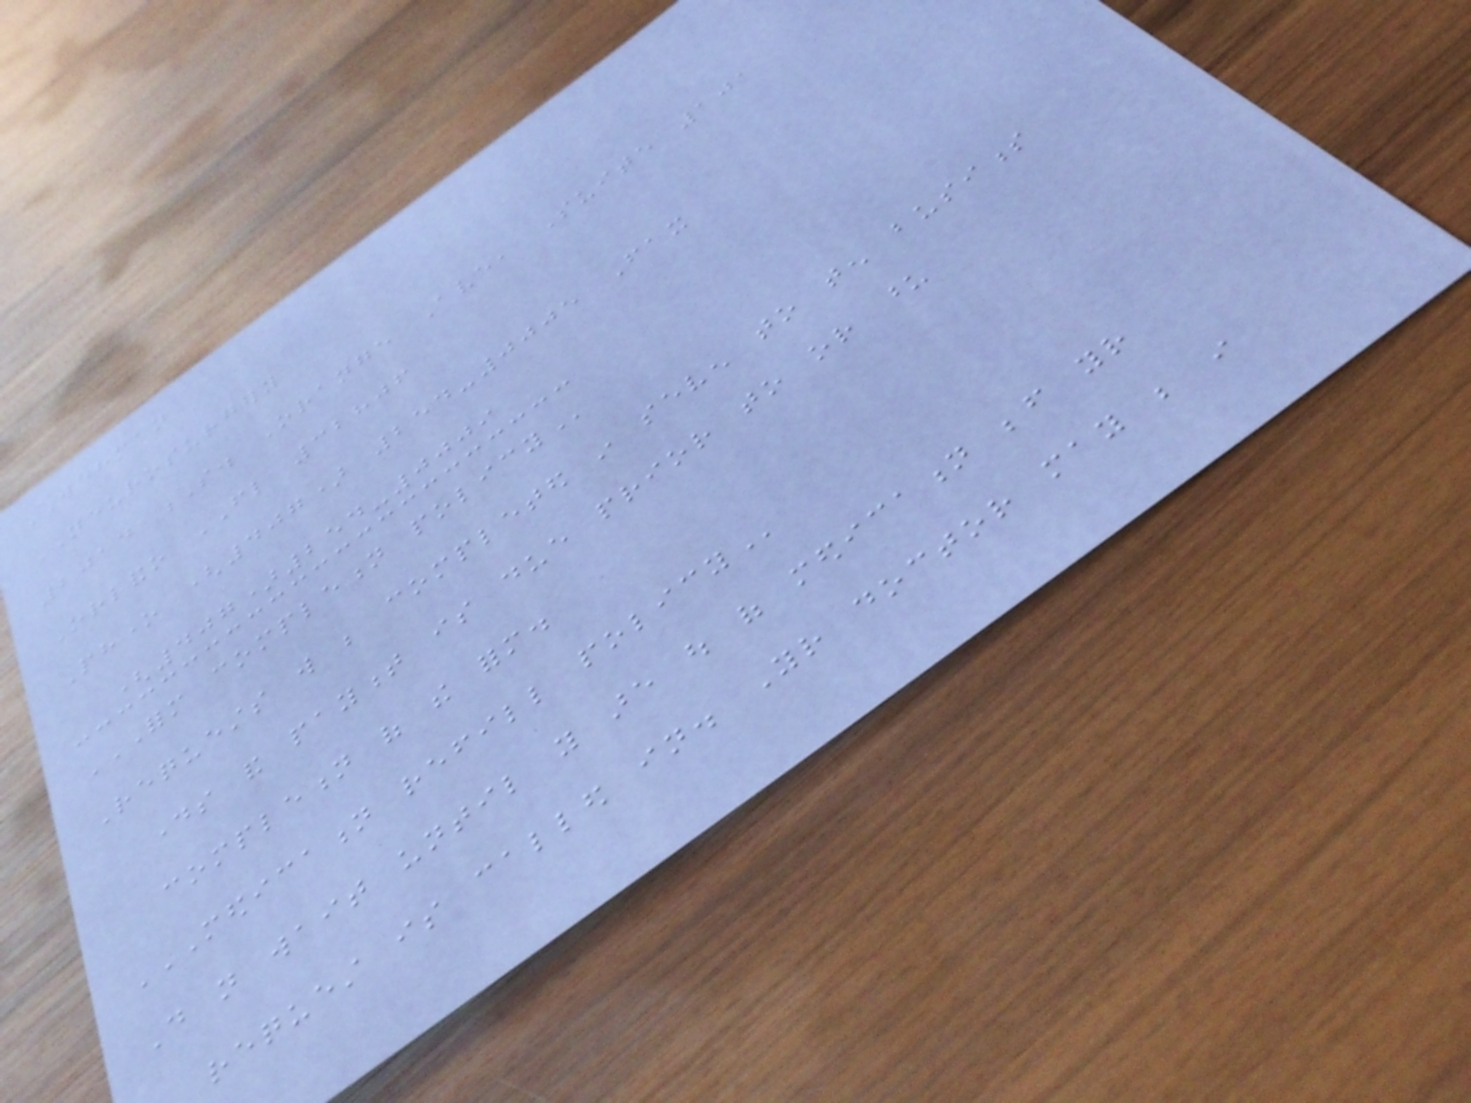WEHMAN
NEUROSURGERY
2014 S. Orange Ave, Suite 101
Orlando FL 32806
Phone (407) 254-0005 Fax
(407)254-0009
FORM COMPLETION POLICY
Requests will be completed in seven to ten business
days and payment is due prior to or upon
completion of the form.
MEDICATION REFILL POLICY
Do not wait until you are out of medication before your
request is called in. Your doctor may be in
